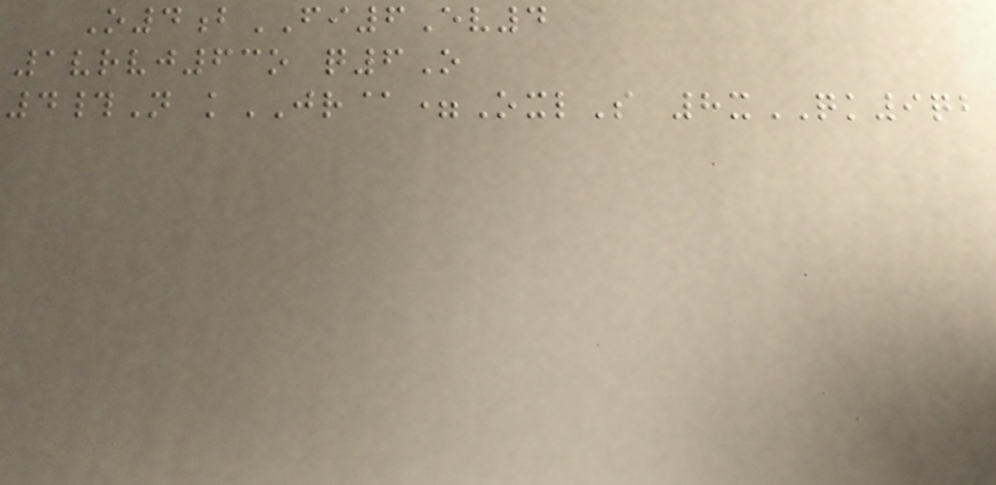O4bFI6Ev4
1vrvj63o q6O
4#N kJR@=OxlS 8xQK9qb
